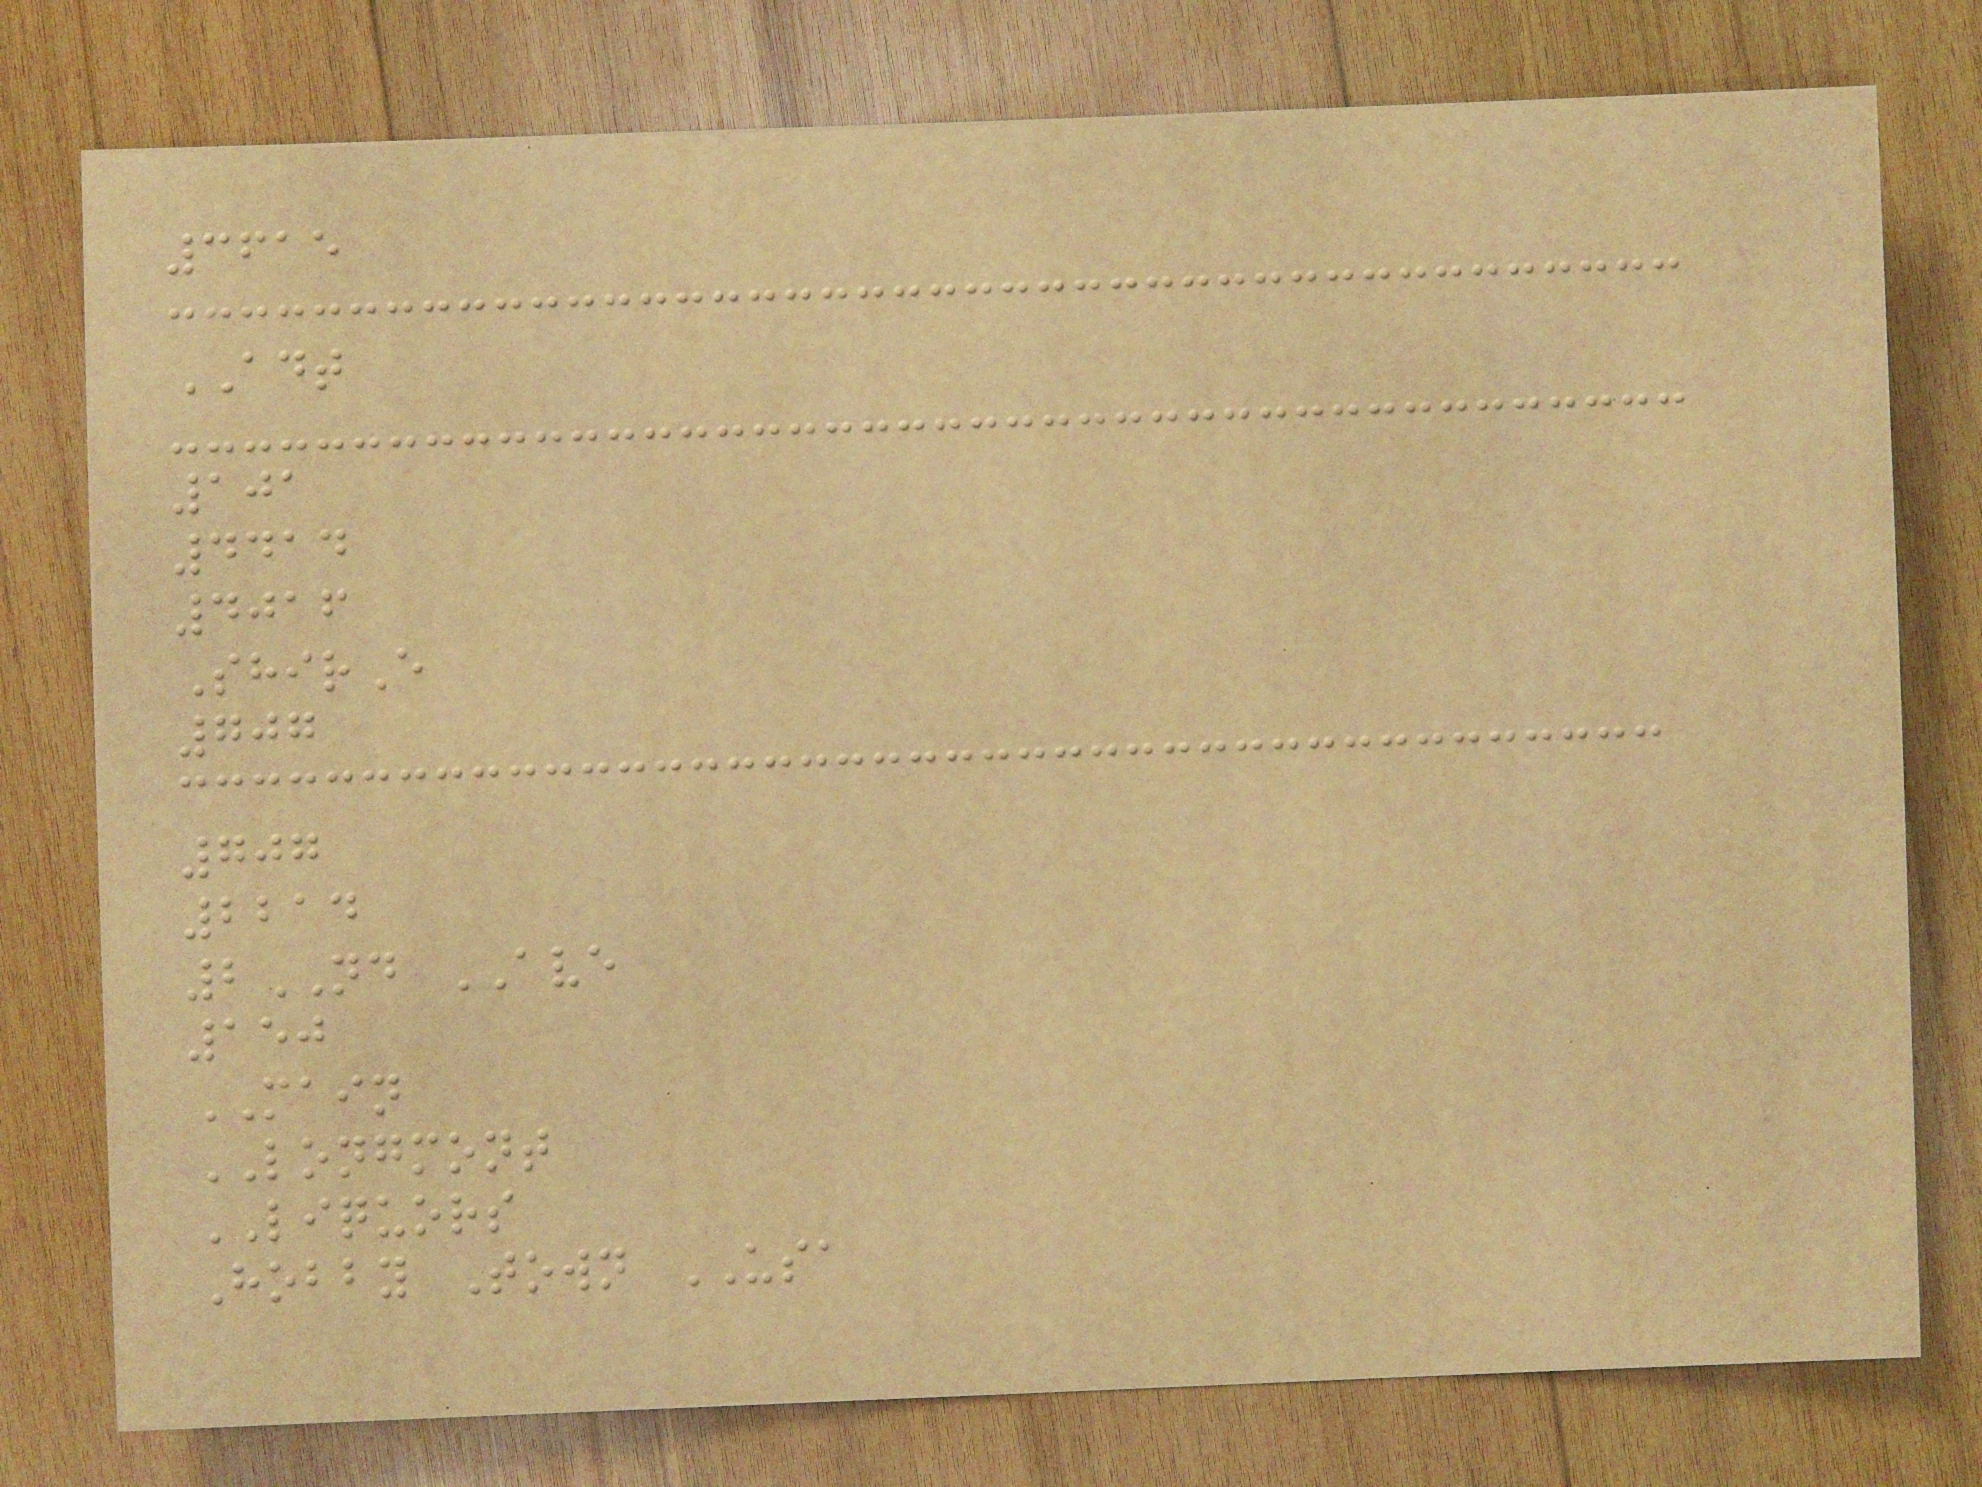3615
ADT
101
4414
4016
ShirE
707
707
2214
2ND AVE
150
MAIN
LONGMONT
LIQUORS
Hobby Town USA
